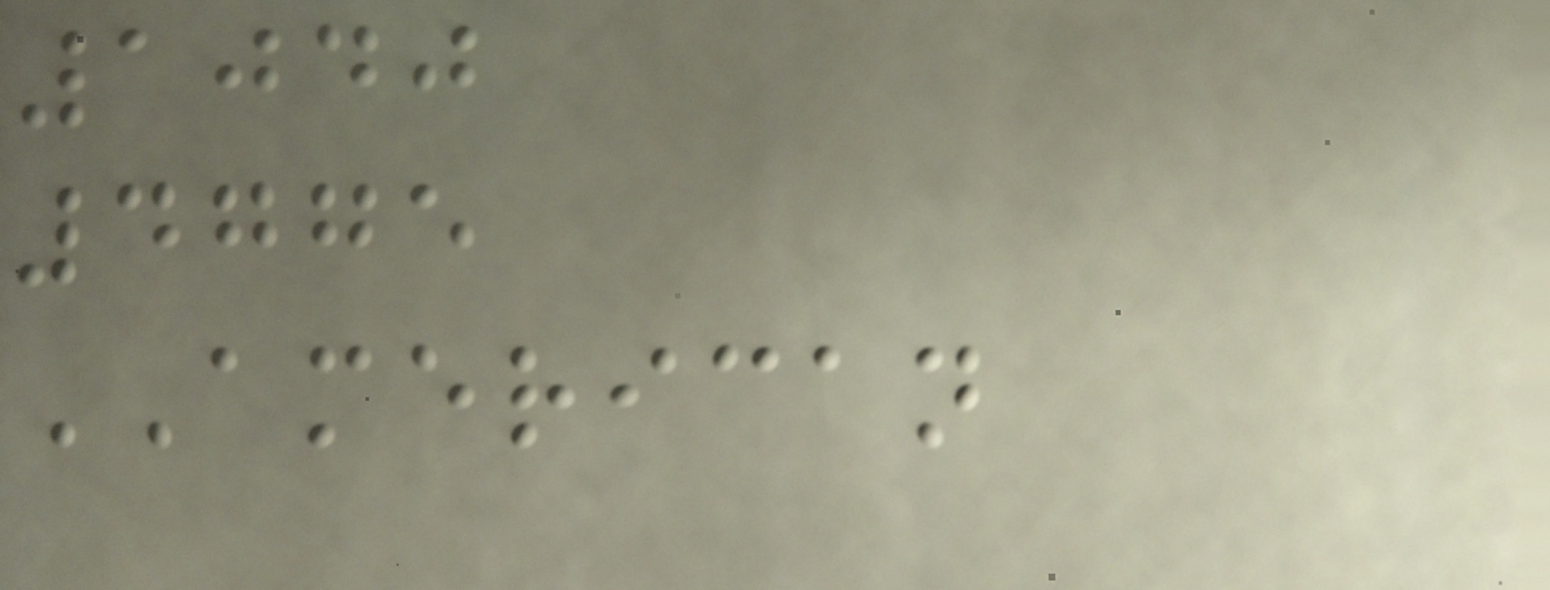1040
4775
AMERICAN
